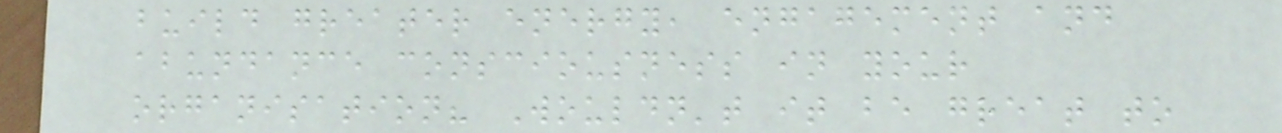build greater energy, engagement and
abundance consciousness in your
organisation? Wouldn't it be great to
